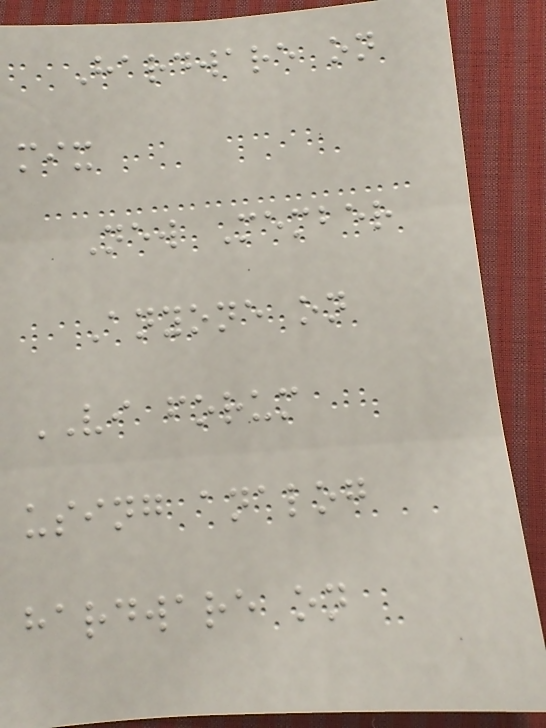Hardware on
mix
New Member
Anyone on
VI forum
using analog
hardware on
